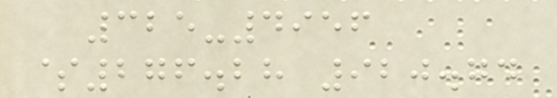325-4956
$276.28 920.74
